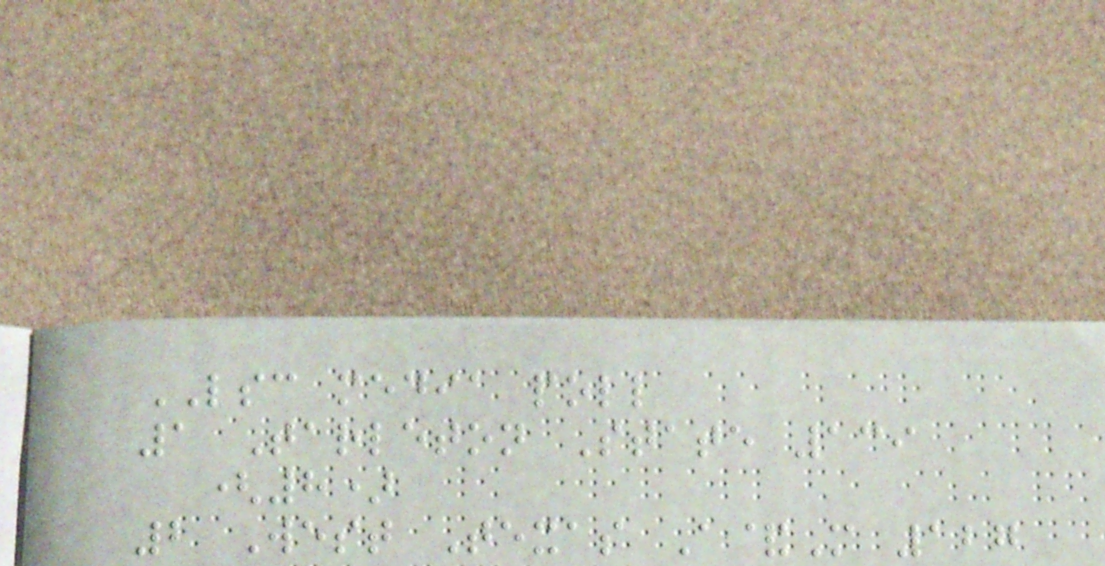LSC media poll
1 Tarleton State 139
(8)
2 West Texas A&M 127
